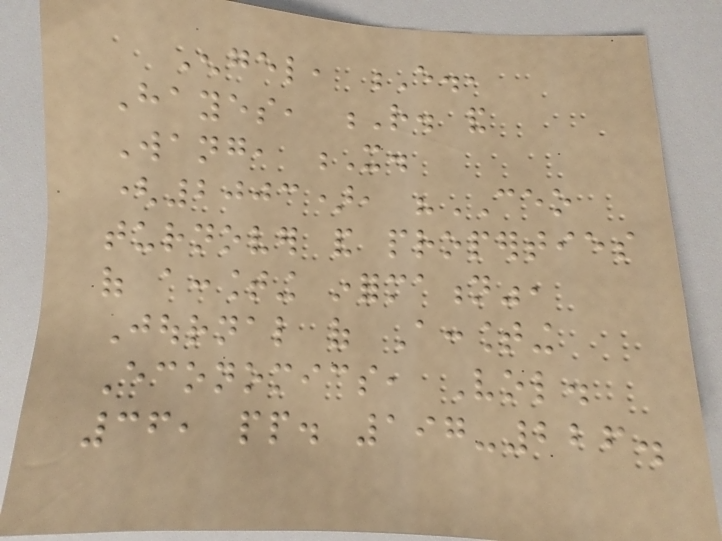Engel, E.,
Hayes, R. and
Wang, X.
(2003), "CEO
turnover and properties
of accounting information",
Journal of Accounting
Economics, Vol.
36, pp. 197-226.
